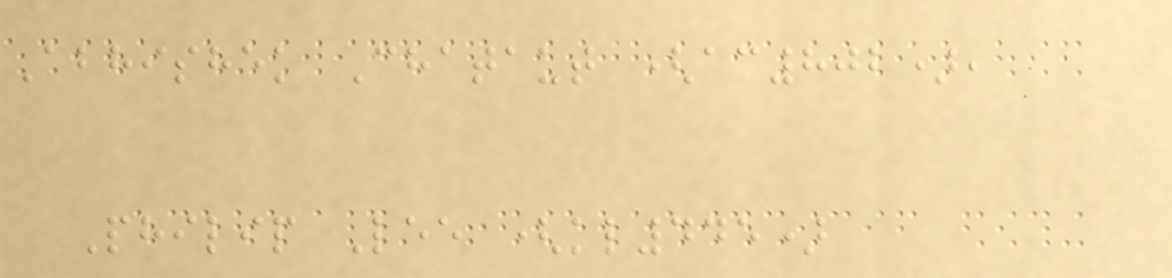Abhishek Chataut (ac802),
Philip Lee (kl445)
